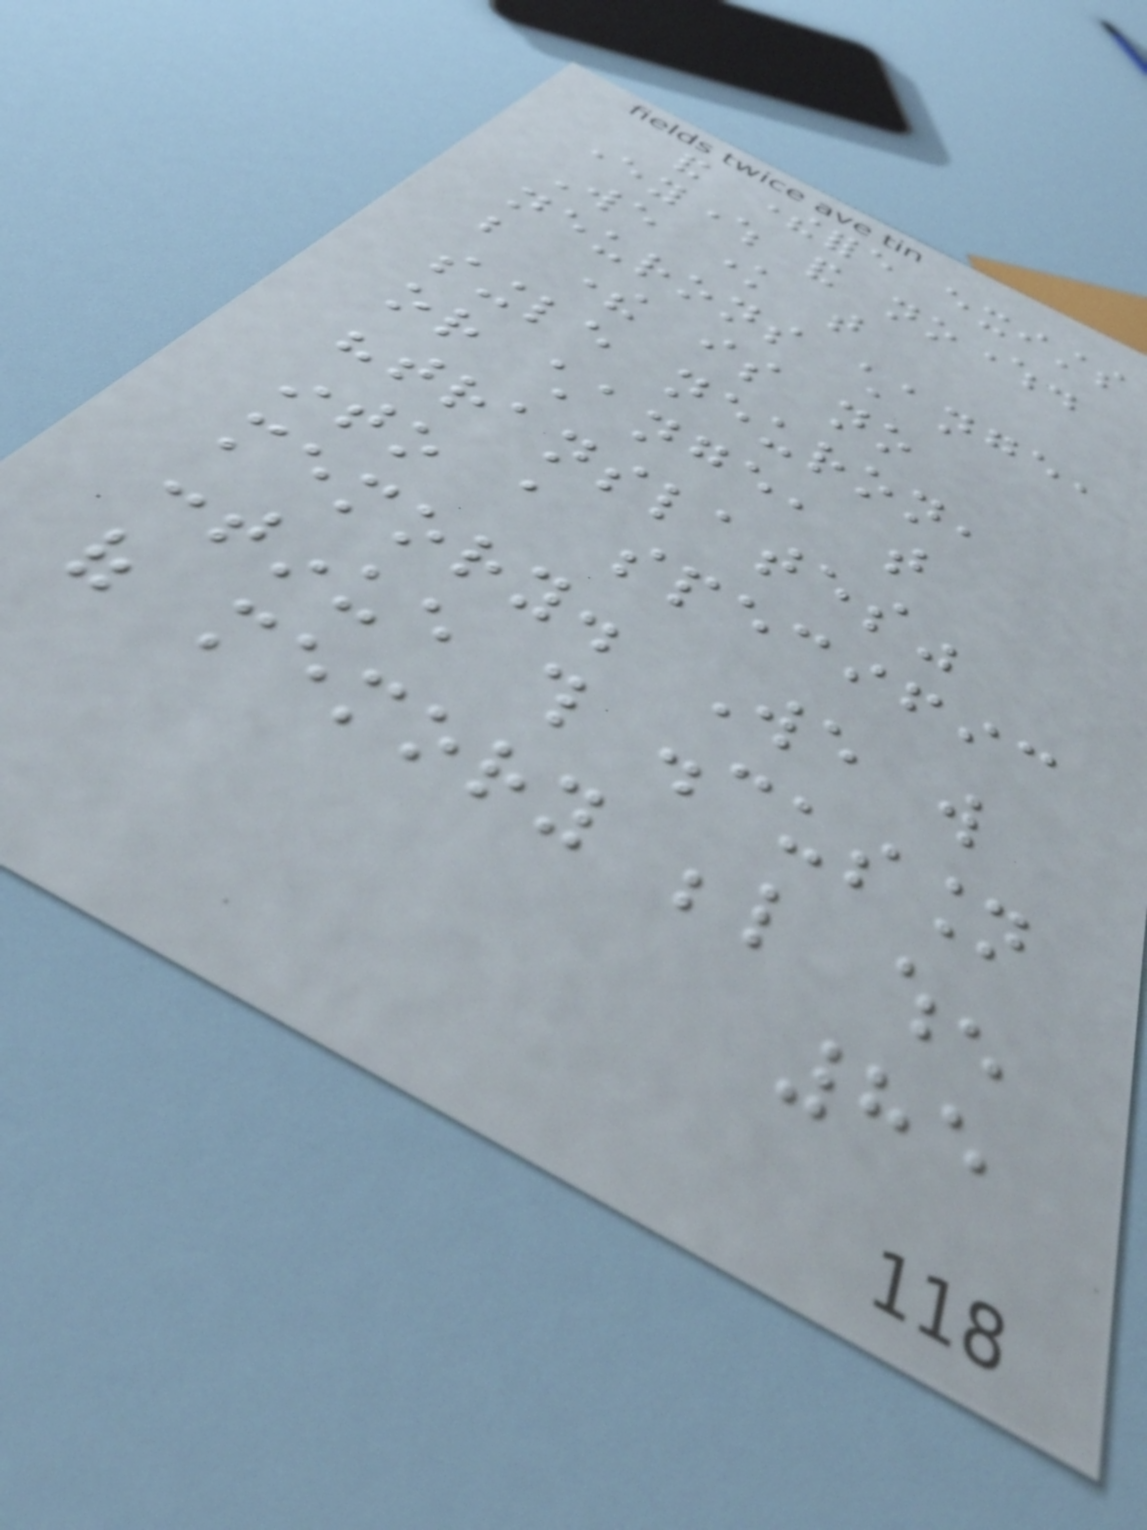and therefore exists
everywhere and nowhere.
We know that
neurons change,
but there is no
single neuron,
or change, that
"translates"
into a specific
memory. We will
continue this discussion
of memory below when
85
